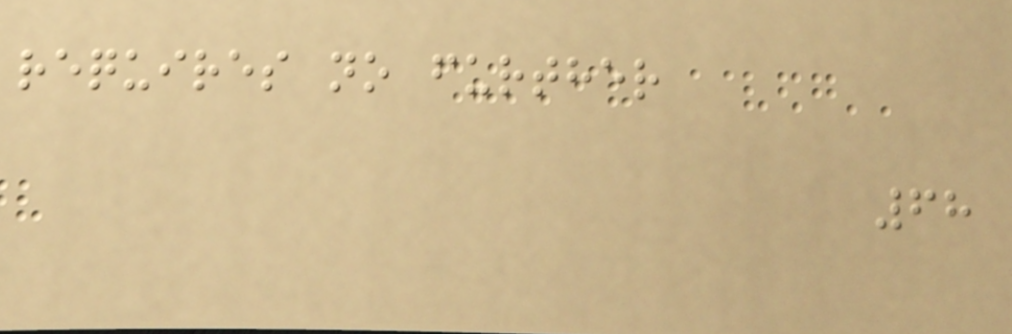requires no further
68
